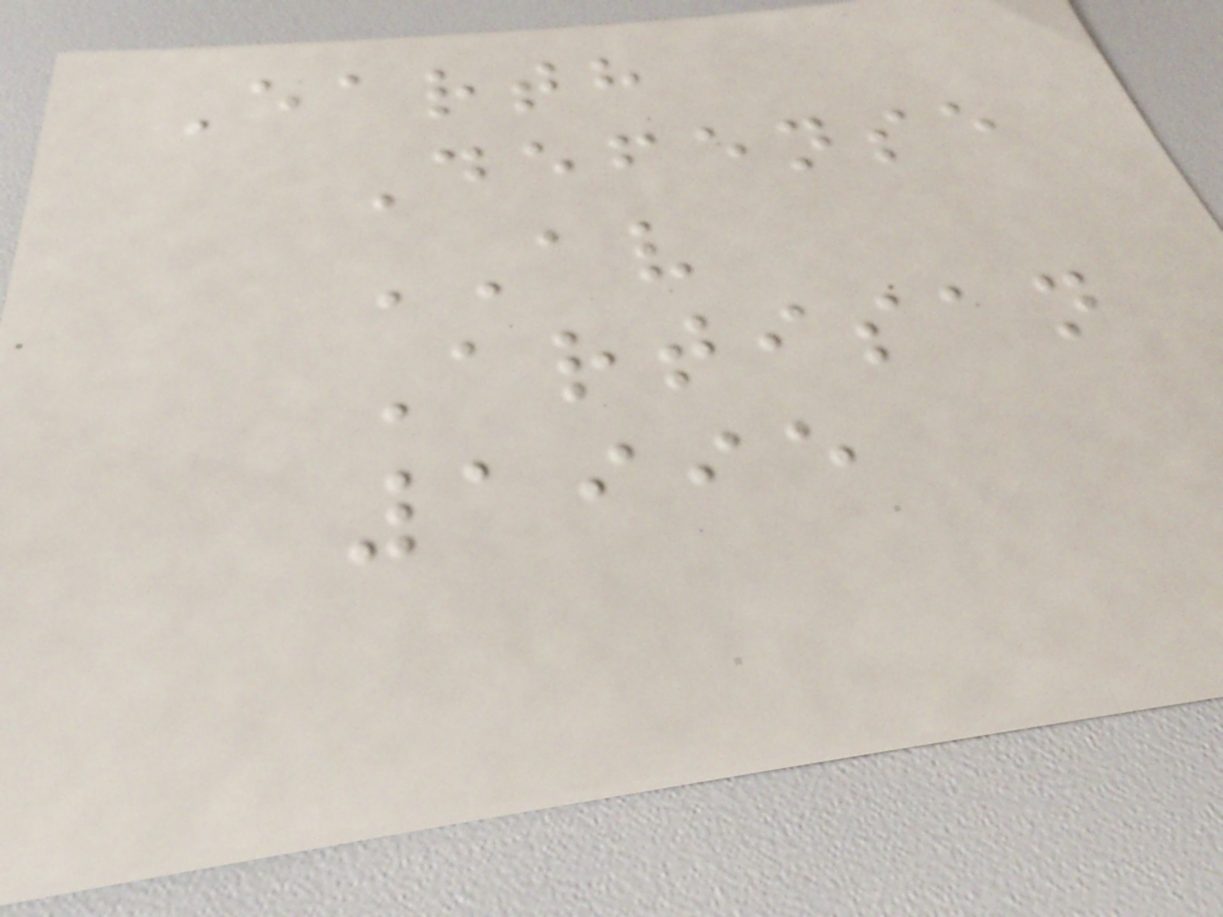Earth
Defense
AV
Artisan
1995
